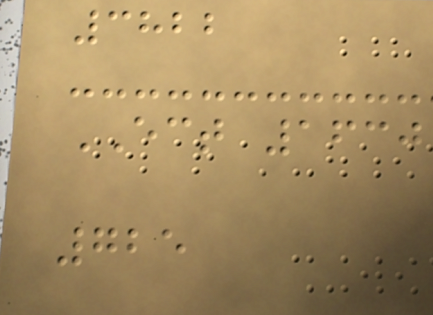3822
ECT 1630
725
